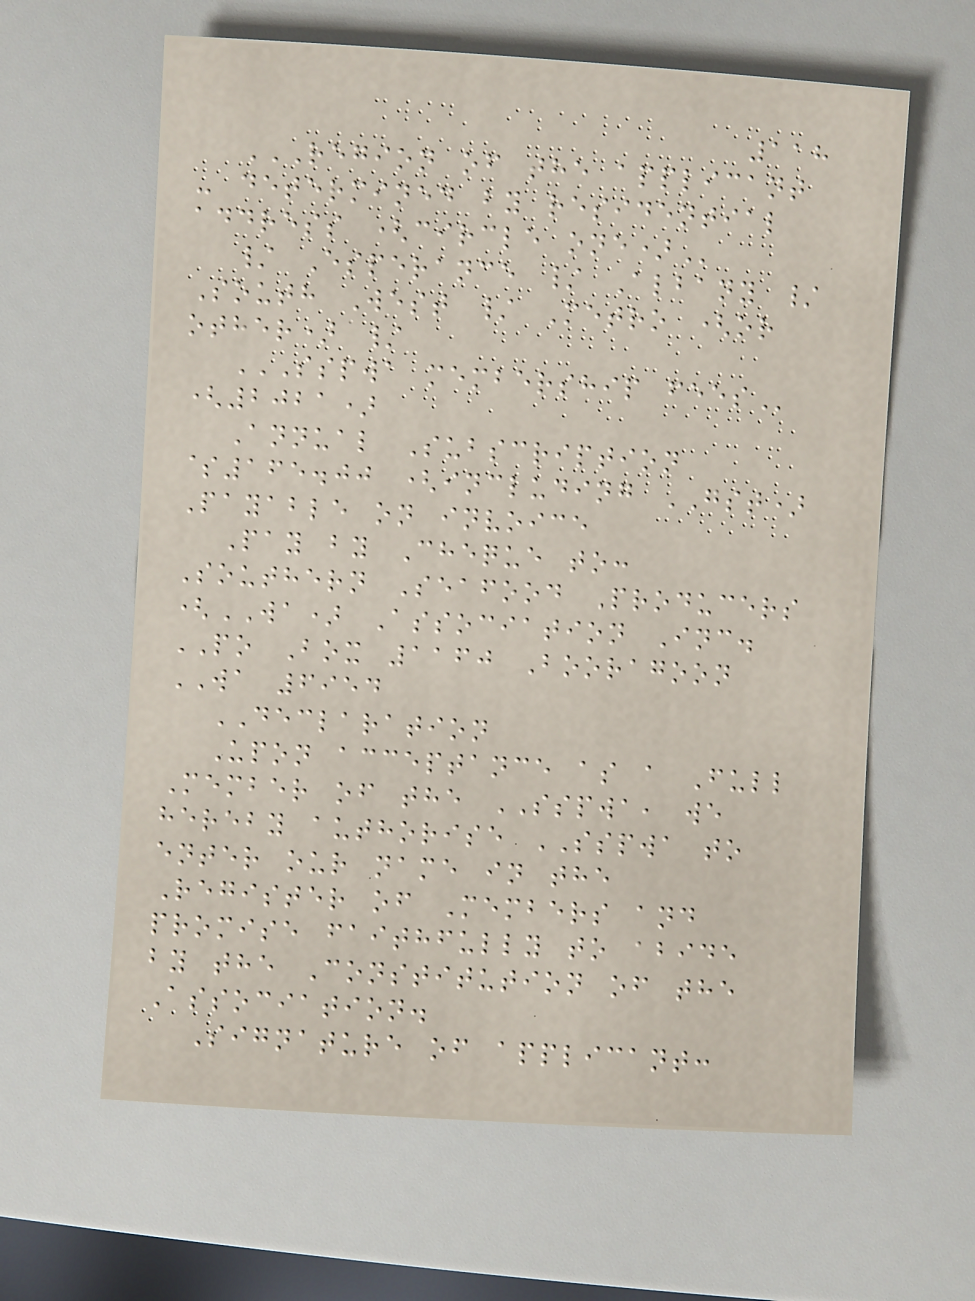118
REGION OF THE APPLICANT
- DETERMINED BY RESIDENTIAL
ADDRESS (CIRCLE ONE)
/ Esperance / Albany /
South West / Metro (or
other) /
SSPWA MEMBERSHIP FEES
(2021)
Annual Subscription
$165.00 (including GST)
Payable on invoice
Pay by Cheque to:
Southern Seafood Producers
(WA) Association Inc.
PO Box 1160 Booragoon
WA 6954
DECLARATION
Upon acceptance as a Full
Member of the SSPWA, we
hereby authorise SSPWA to
enter our name in the
Register of Members and
promise faithfully to abide
by the Constitution of the
Association.
Signature of applicant:
